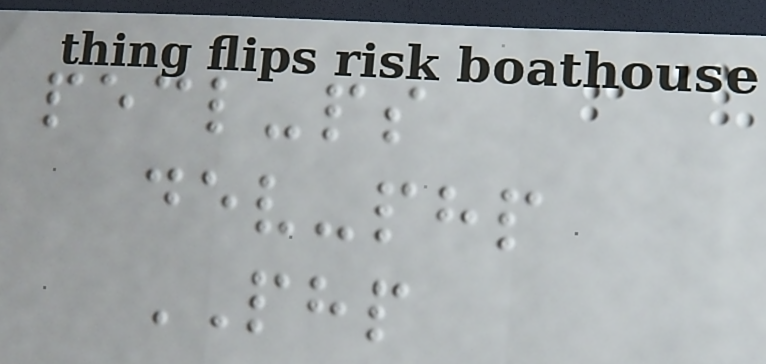pecl-ps
dev-php
PHP
